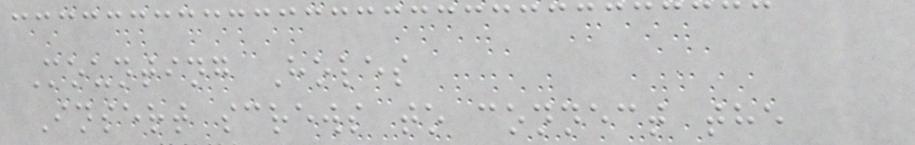Mounting Holes
Insert screws to connect the
